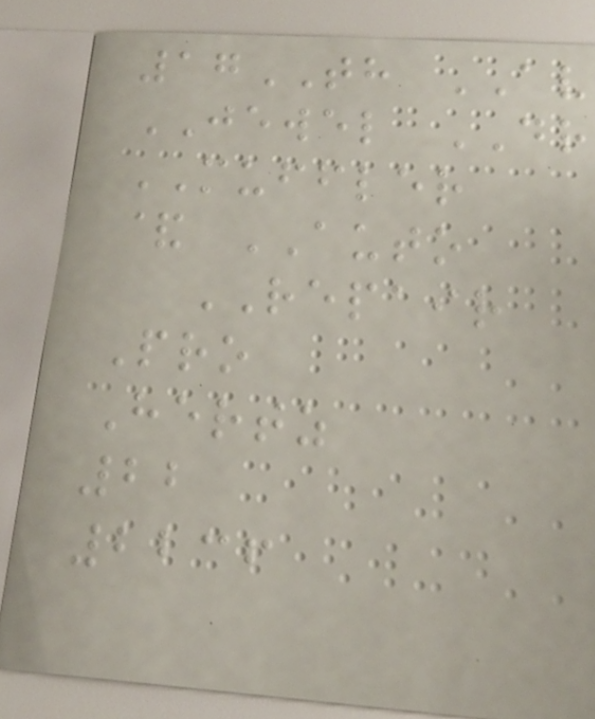17TH AV
JEWEL DR
MUFFLER
& AUTO
REPAIR
Pro
Hertz
22
2236
